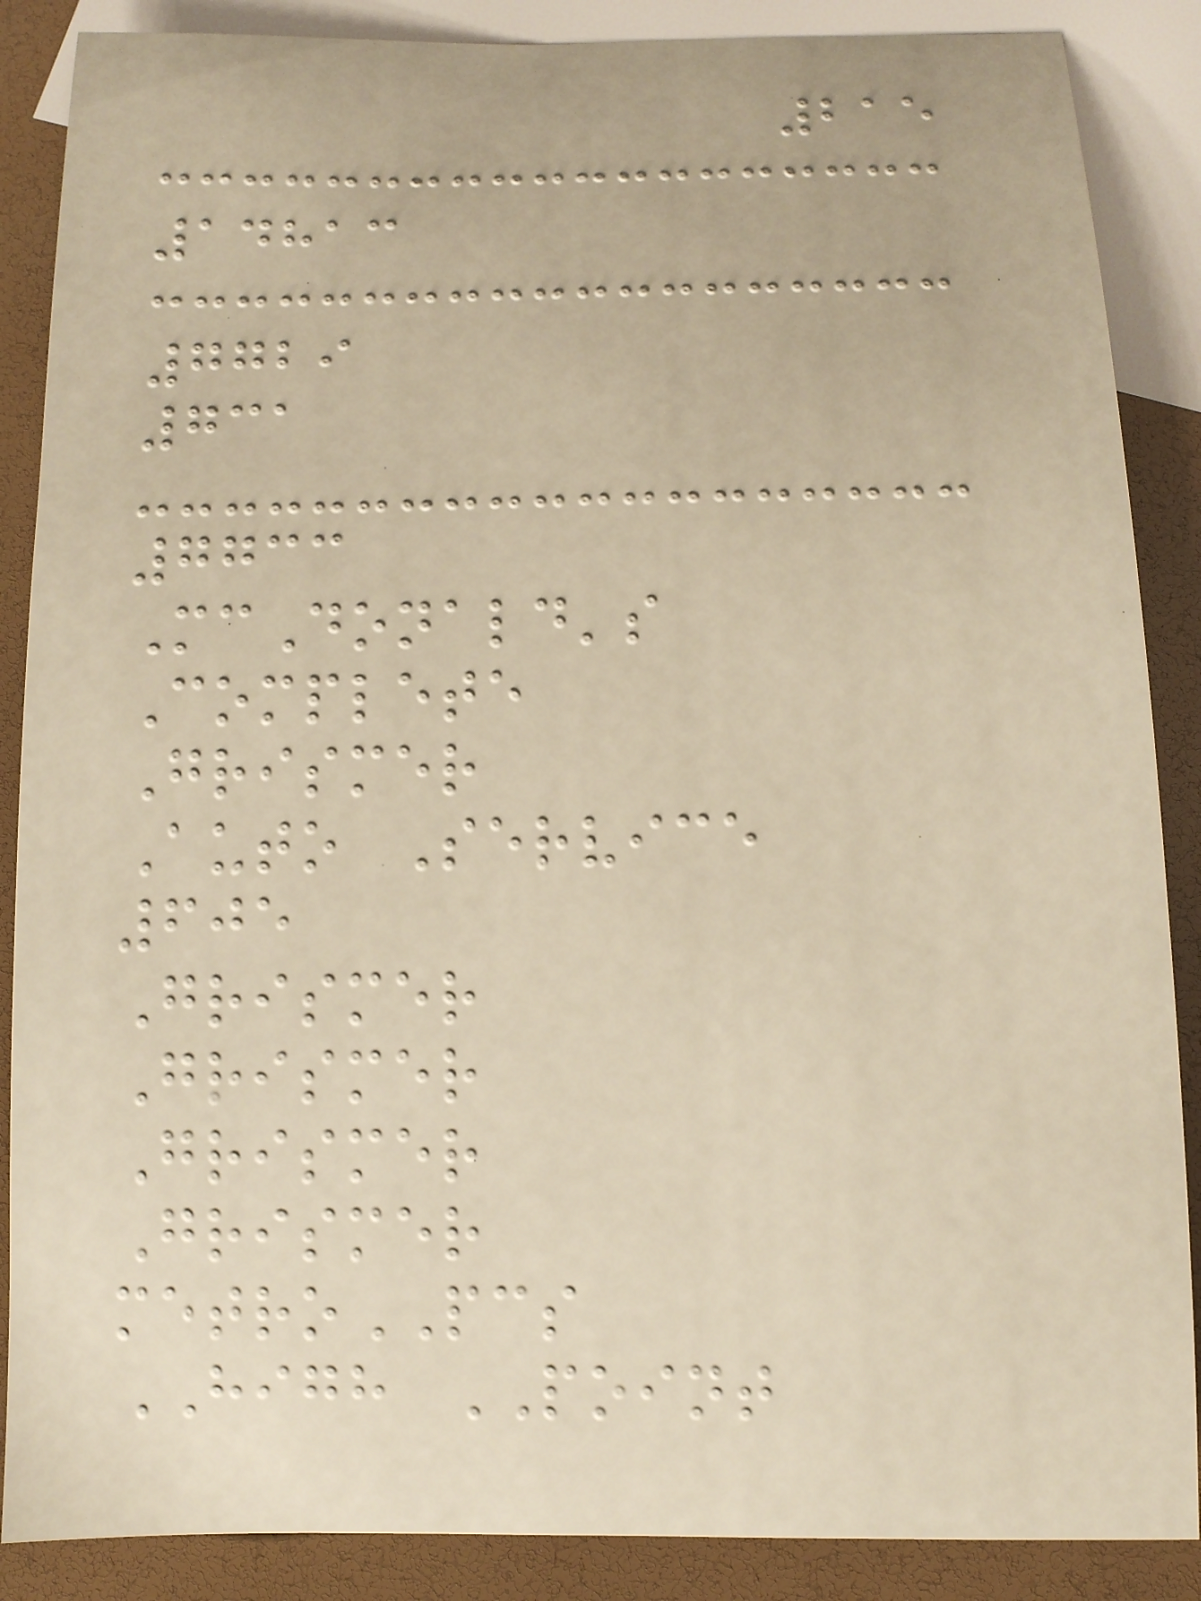215
14813
7729
731
7733
McDonald's
Complete
Grismer
Auto Service
605
Grismer
Grismer
Grismer
Grismer
metroPCS
HIGH POINT
